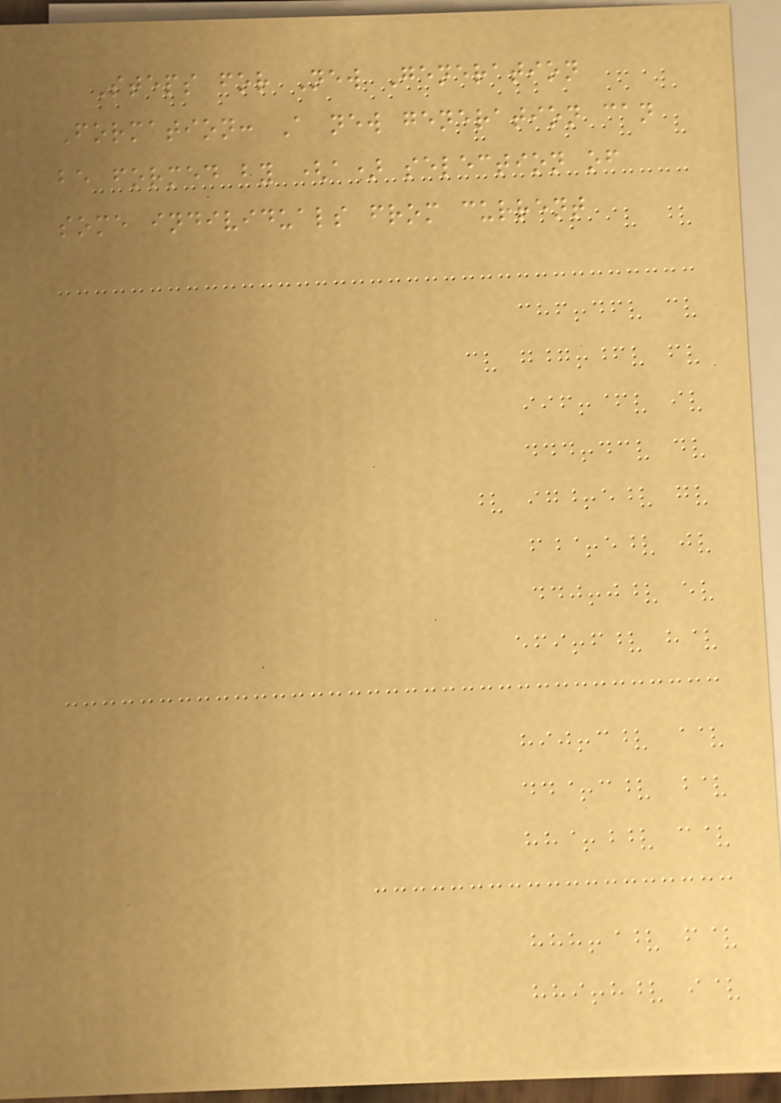Steps for New Generation
Formation: A new generation can
be formed by (a) selection of
some individuals from current
